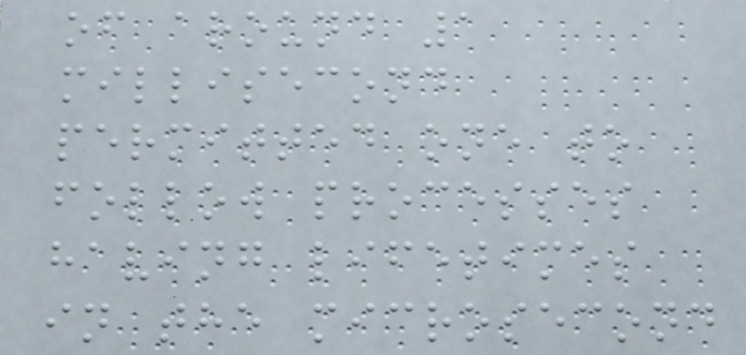of around 1
millisecond
permitted one to
follow processes
having lifetimes
in the microsecond
